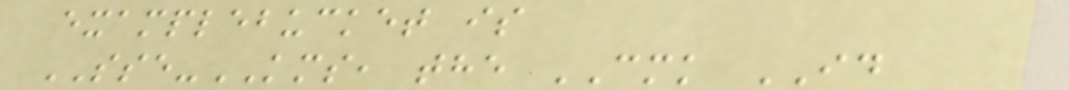examplebucket is
SSE-KMS, the CMK ID
